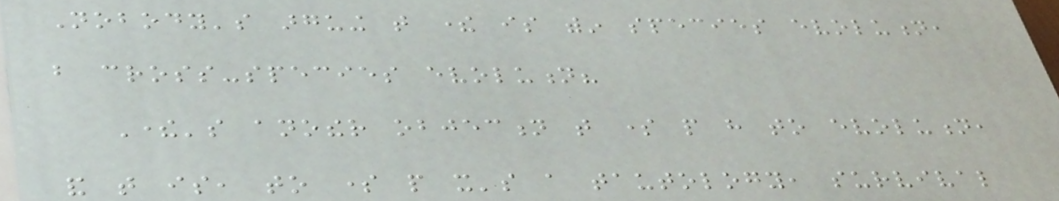Nobody's arguing that there is within species evolution,
but cross-species evolution?
There's another objection that some people have to evolution,
and that is, to some people it's a tautology, survival
